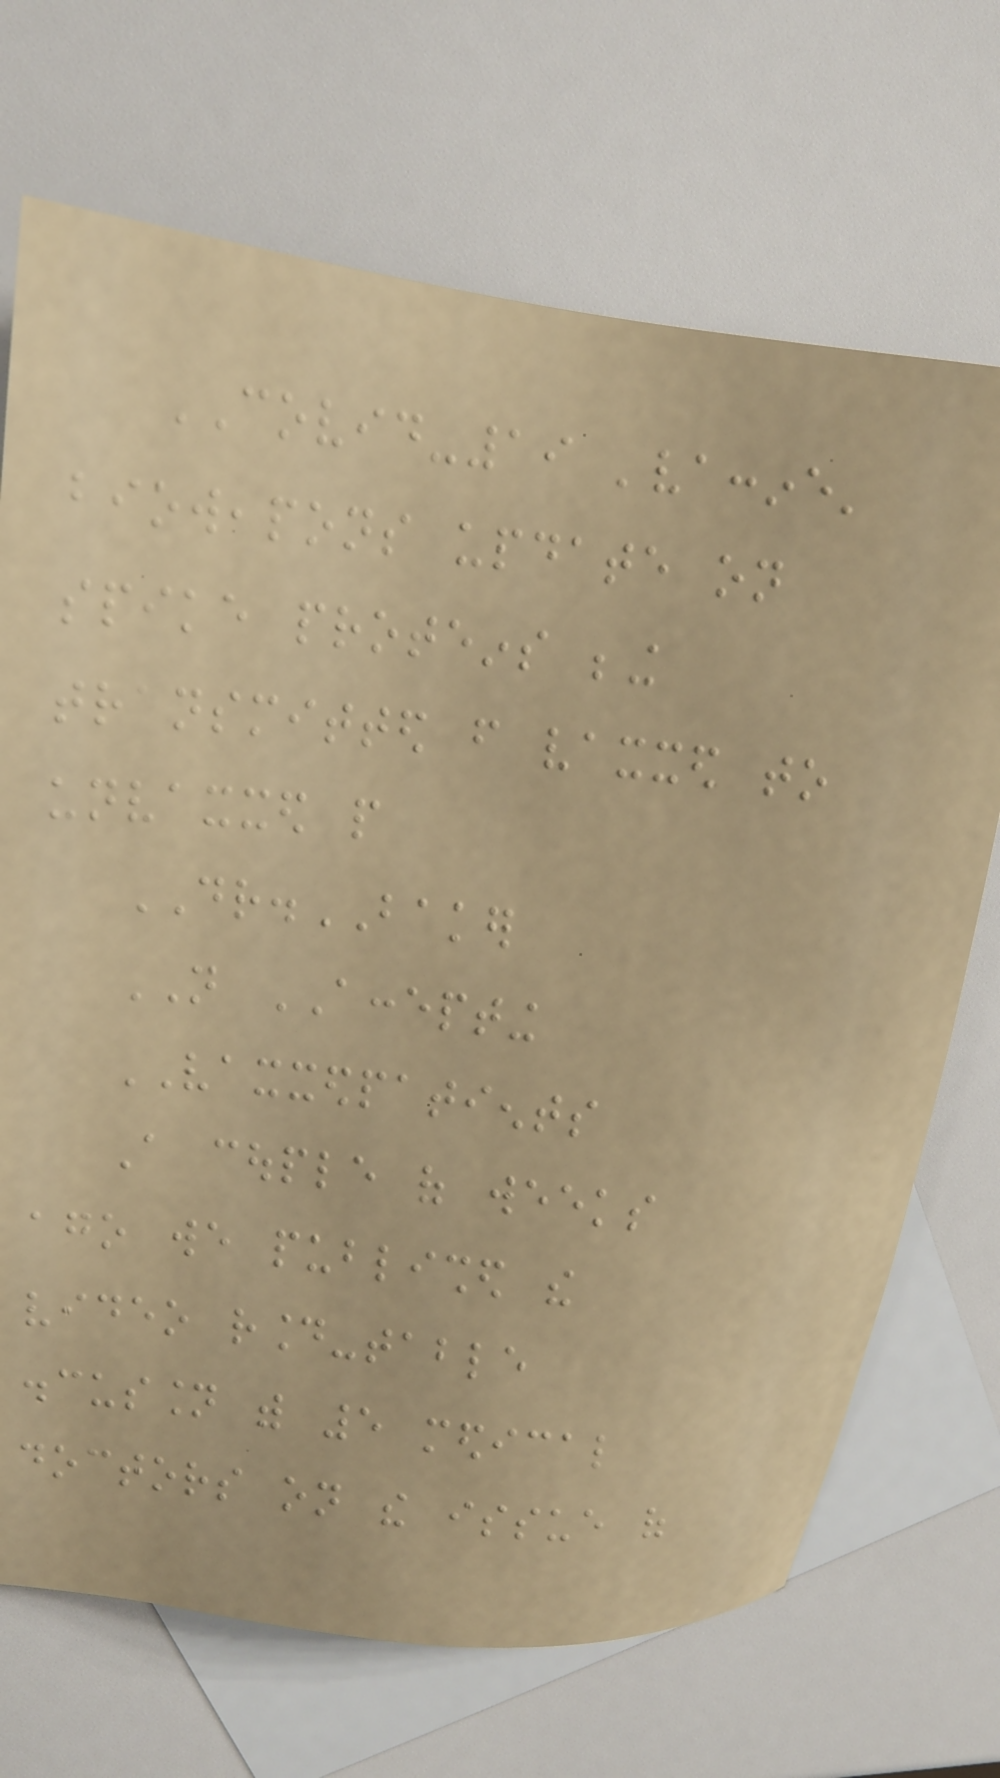COVID-19 'vaccine'
bioweapons update on
spike proteins being
transmitted from vaxxed to
unvaxxed people
DR.BAKER
NOT ACCEPTING
VAXXEDPATIENTS
A couple of weeks
ago we published the
video round-table
discussion with 5 medical
doctors on the issue of
